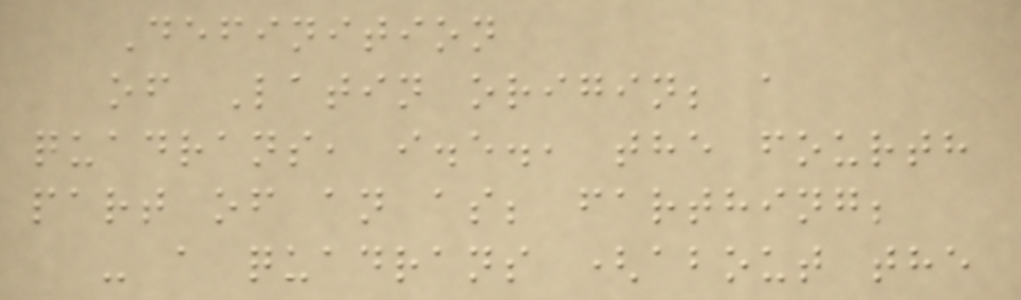Definition
of Latin origin; a
quadrans, i.e., the fourth
part of an as; farthing;
- a quadrans (about the
